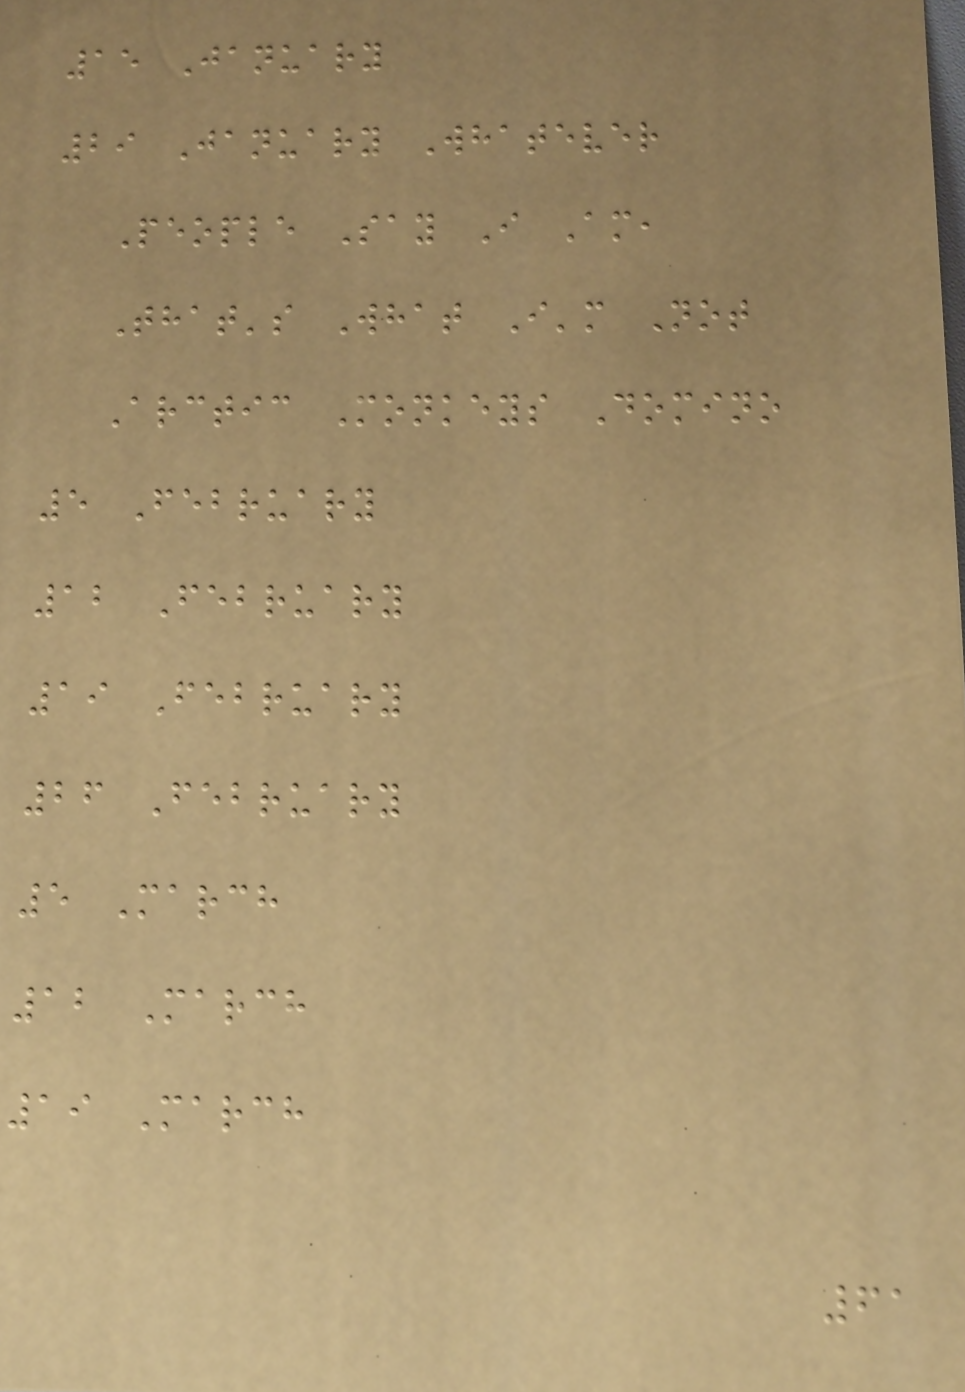15 January
29 January Whatever
People Say I Am,
That's What I'm Not
Arctic Monkeys Domino
5 February
12 February
19 February
26 February
5 March
12 March
19 March
61
